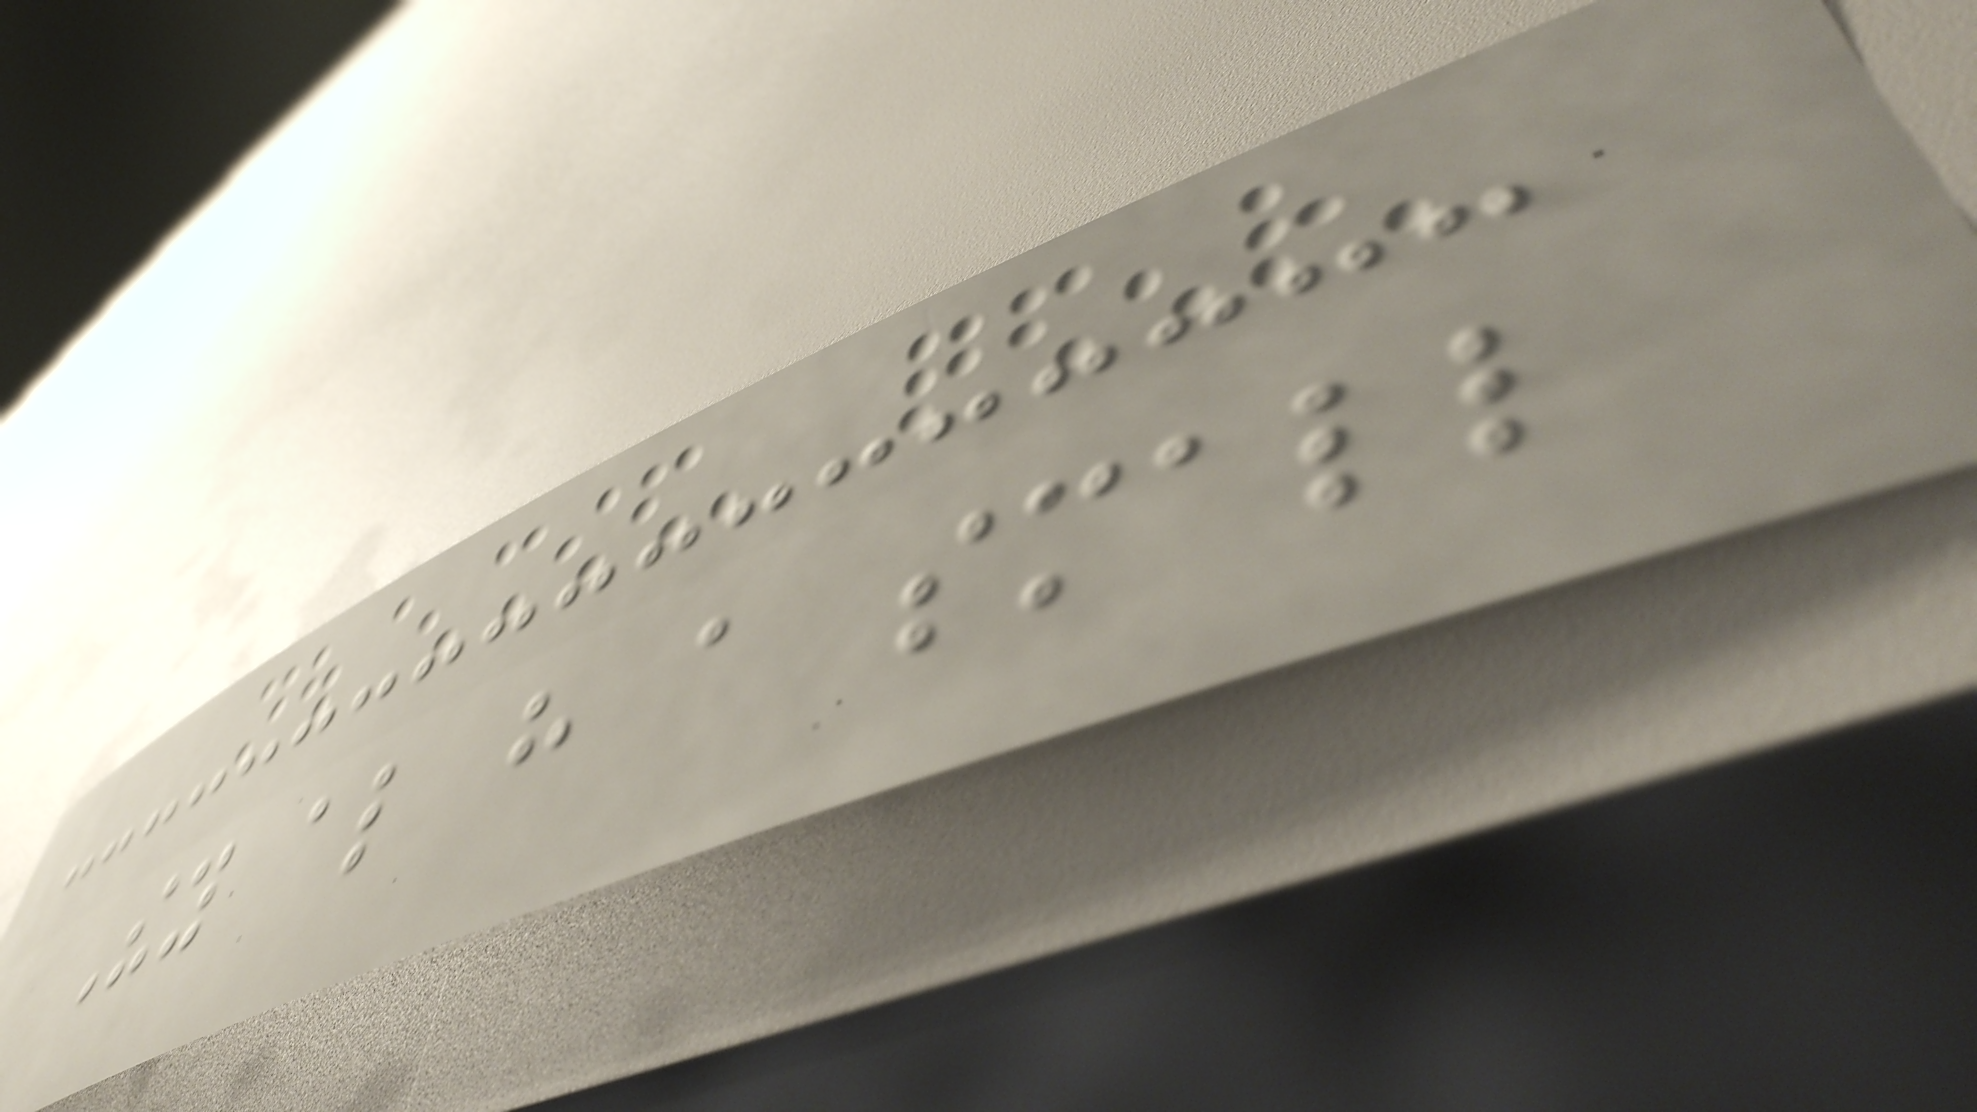They also have a small
